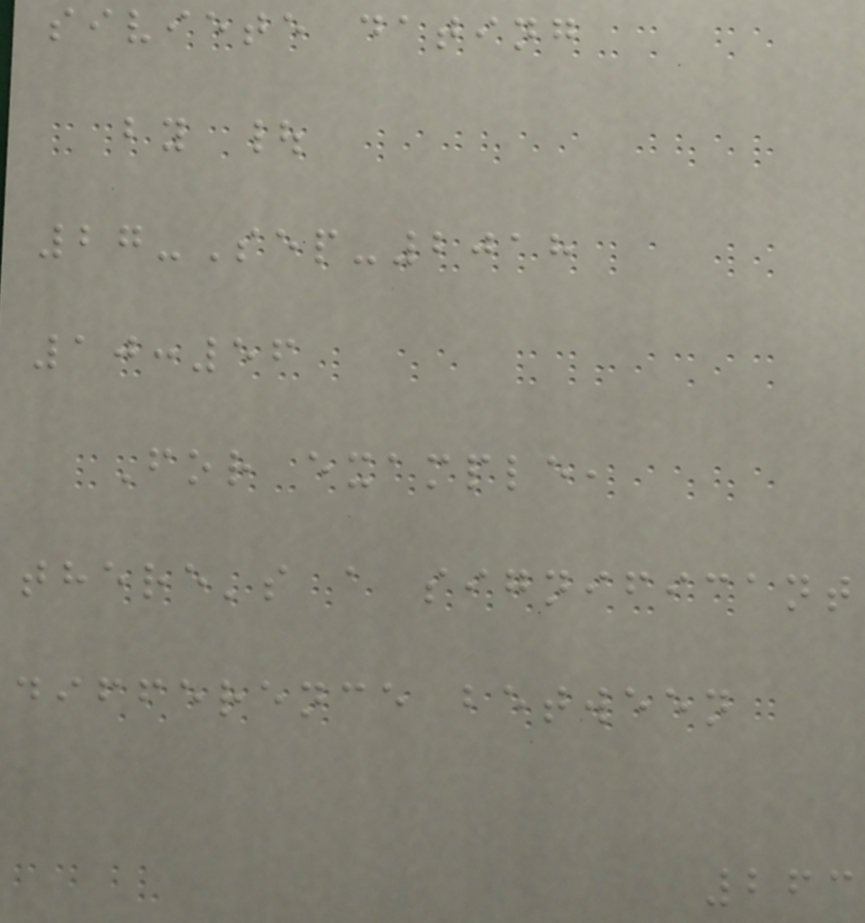siviete dating
by |
27-Sep-2018
10:56
For example,
there's a significant
difference between
263
